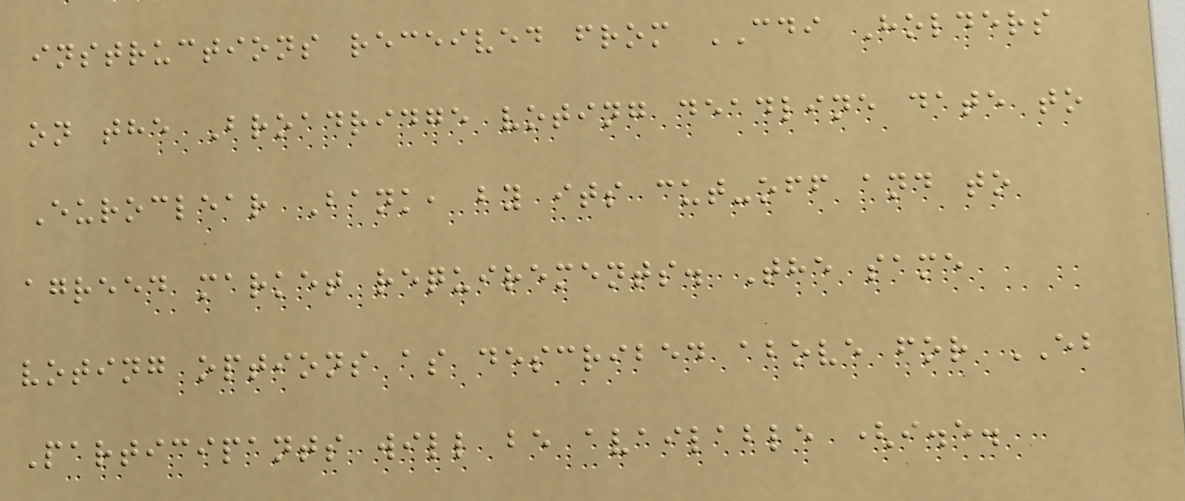instructions received from CDI Holders
on the Broadridge voting deadline date to
Euroclear Bank, by its cut-off and to
agreed market requirements. The same
voting options as described above for EB
Participants will be available (i.e.
